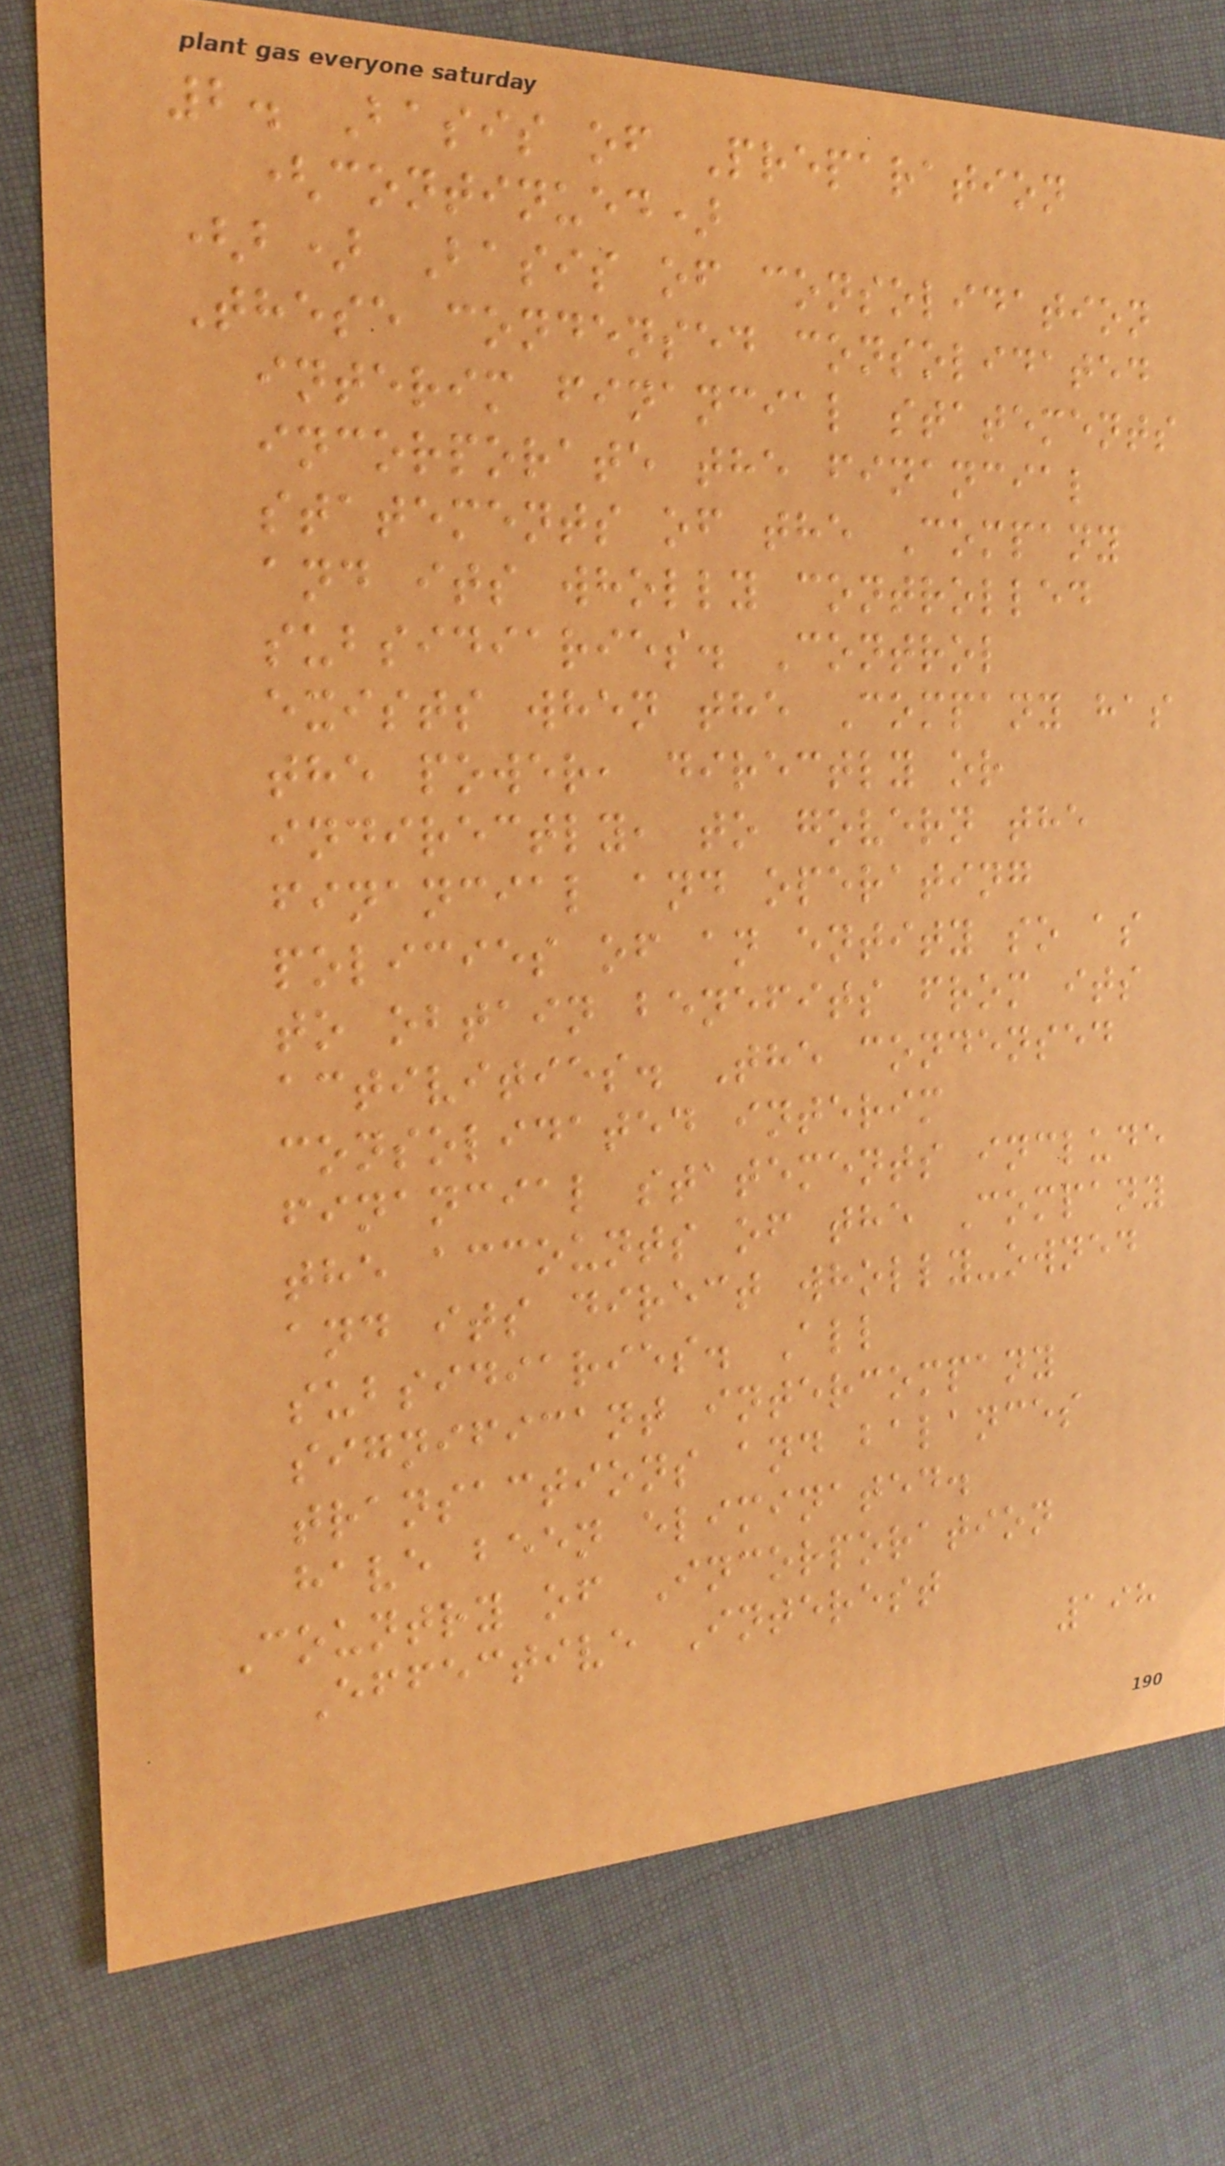2. Basis of Preparation
(continued)
(b) Basis of consolidation
These condensed consolidated
interim financial statements
incorporate the financial
statements of the Company
and its wholly controlled
subsidiaries. Control
exists when the Company has
the power, directly or
indirectly, to govern the
financial and operating
policies of an entity so as
to obtain benefits from its
activities. The condensed
consolidated interim
financial statements include
the accounts of the Company
and its direct wholly-owned
subsidiaries. All
significant intercompany
transactions and balances
have been eliminated.
Country of Incorporation
Effective Interest
198
